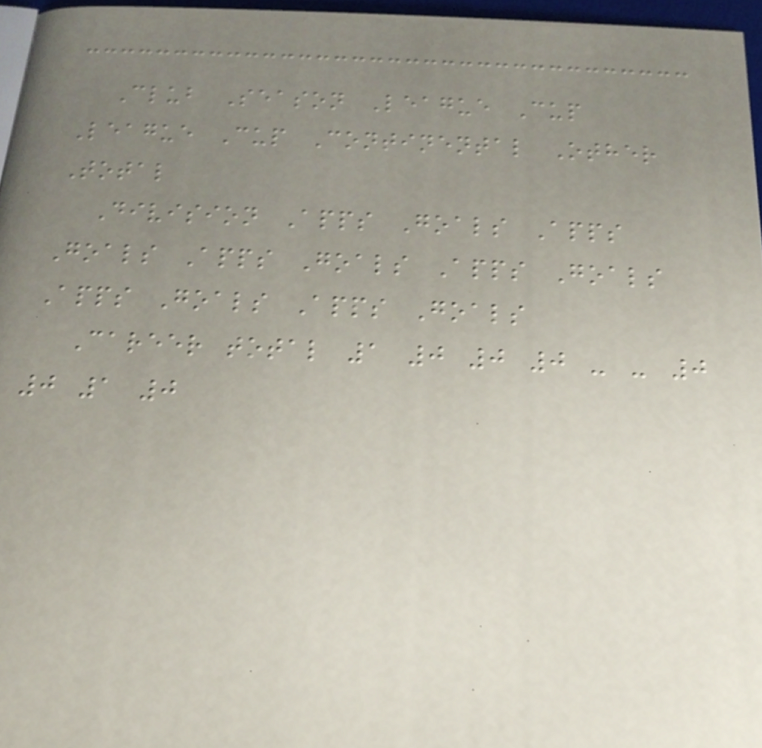Club Season League Cup
League Cup Continental Other
Total
Division Apps Goals Apps
Goals Apps Goals Apps Goals
Apps Goals Apps Goals
Career total 1 0 0 0 - - 0
0 1 0
